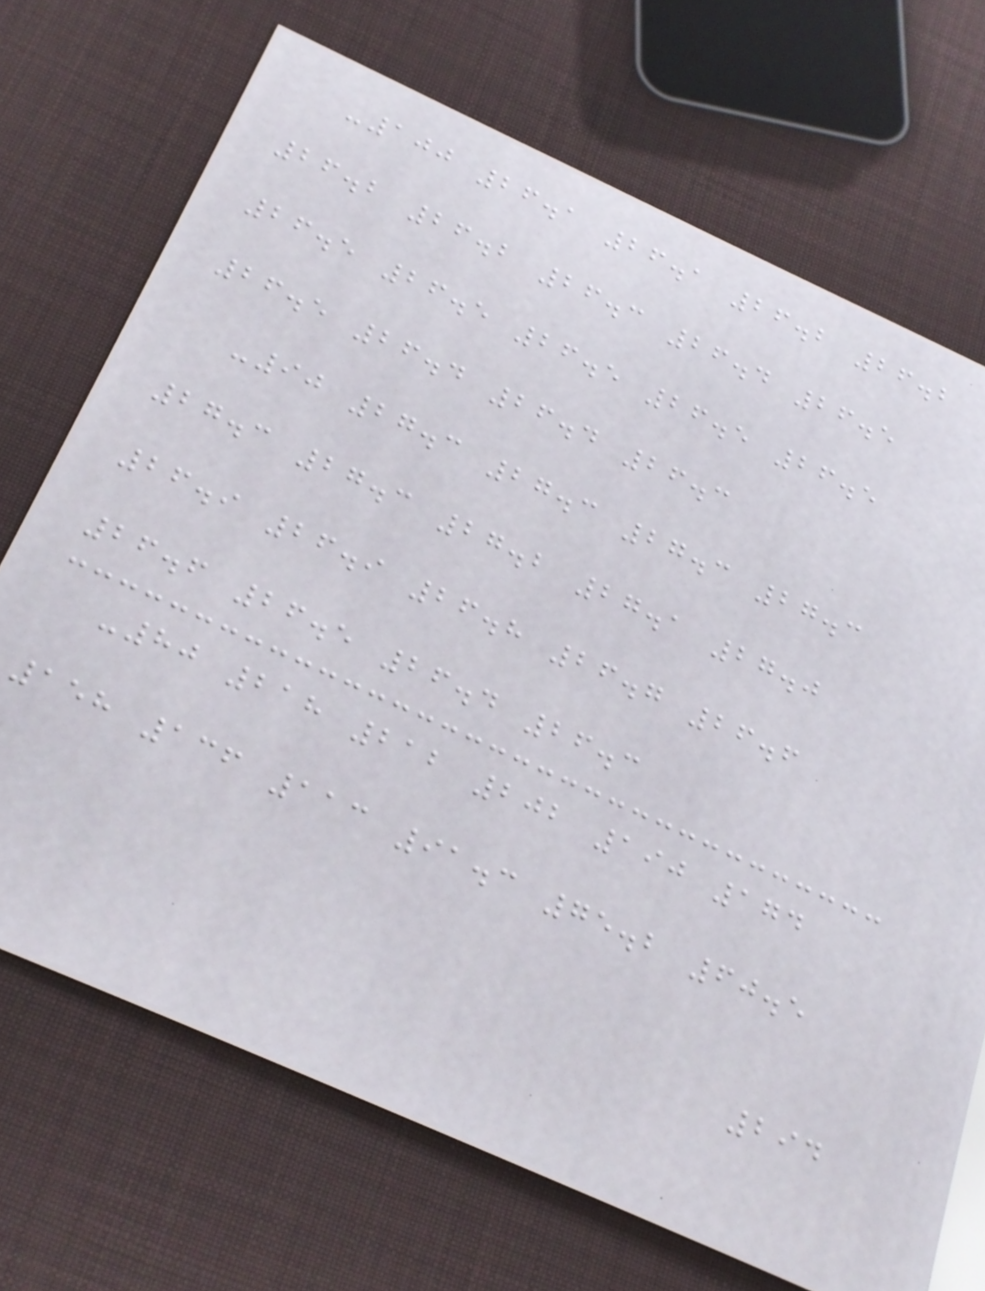-100 26.1 26.1 26.2 26.2
26.2 26.2 26.3 26.4 26.5
26.5 26.5 26.5 26.5 26.5
26.5 26.4 26.4 26.3
-90 27.3 27.3 27.3 27.3
27.3 27.3 27.2 27.1 27.0
26.9 26.9 26.8 26.7 26.6
26.6 26.5 26.4 26.3
-80 218 212 202 190 174
158 136 113 91.3 75.2 60.5
294
